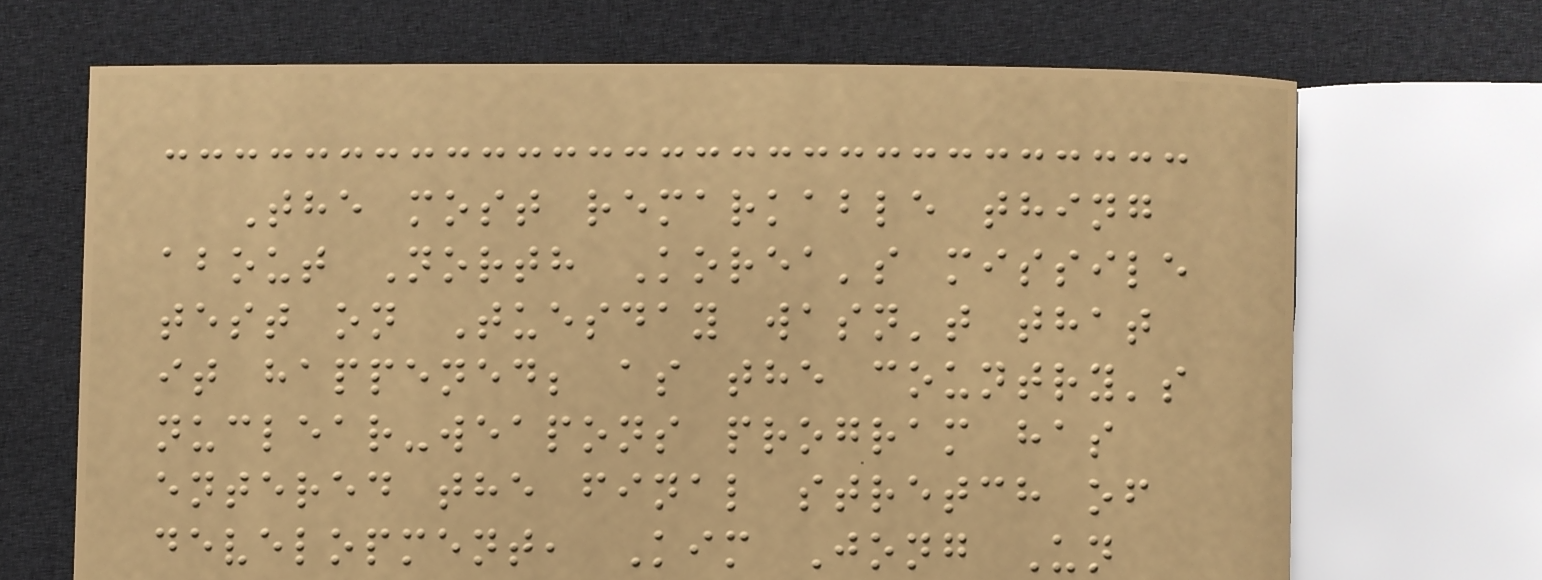The most remarkable thing
about North Korea's missile
test on Tuesday wasn't that
it happened; as the country's
nuclear-weapons program has
entered the final stretch of
development, Kim Jong Un
